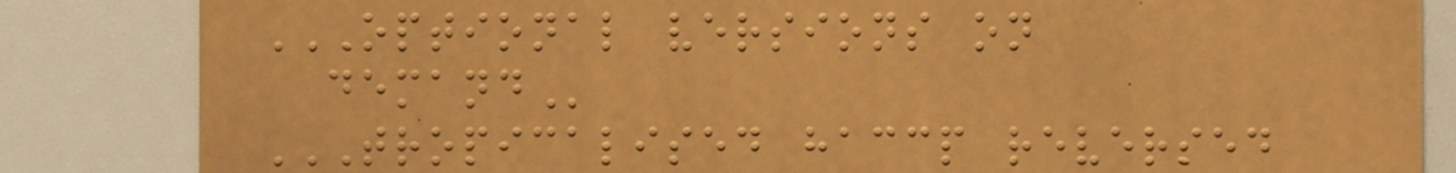OPTIONAL VERSIONS ON
DEMAND
TROPICALISED HACCP REVERSED
